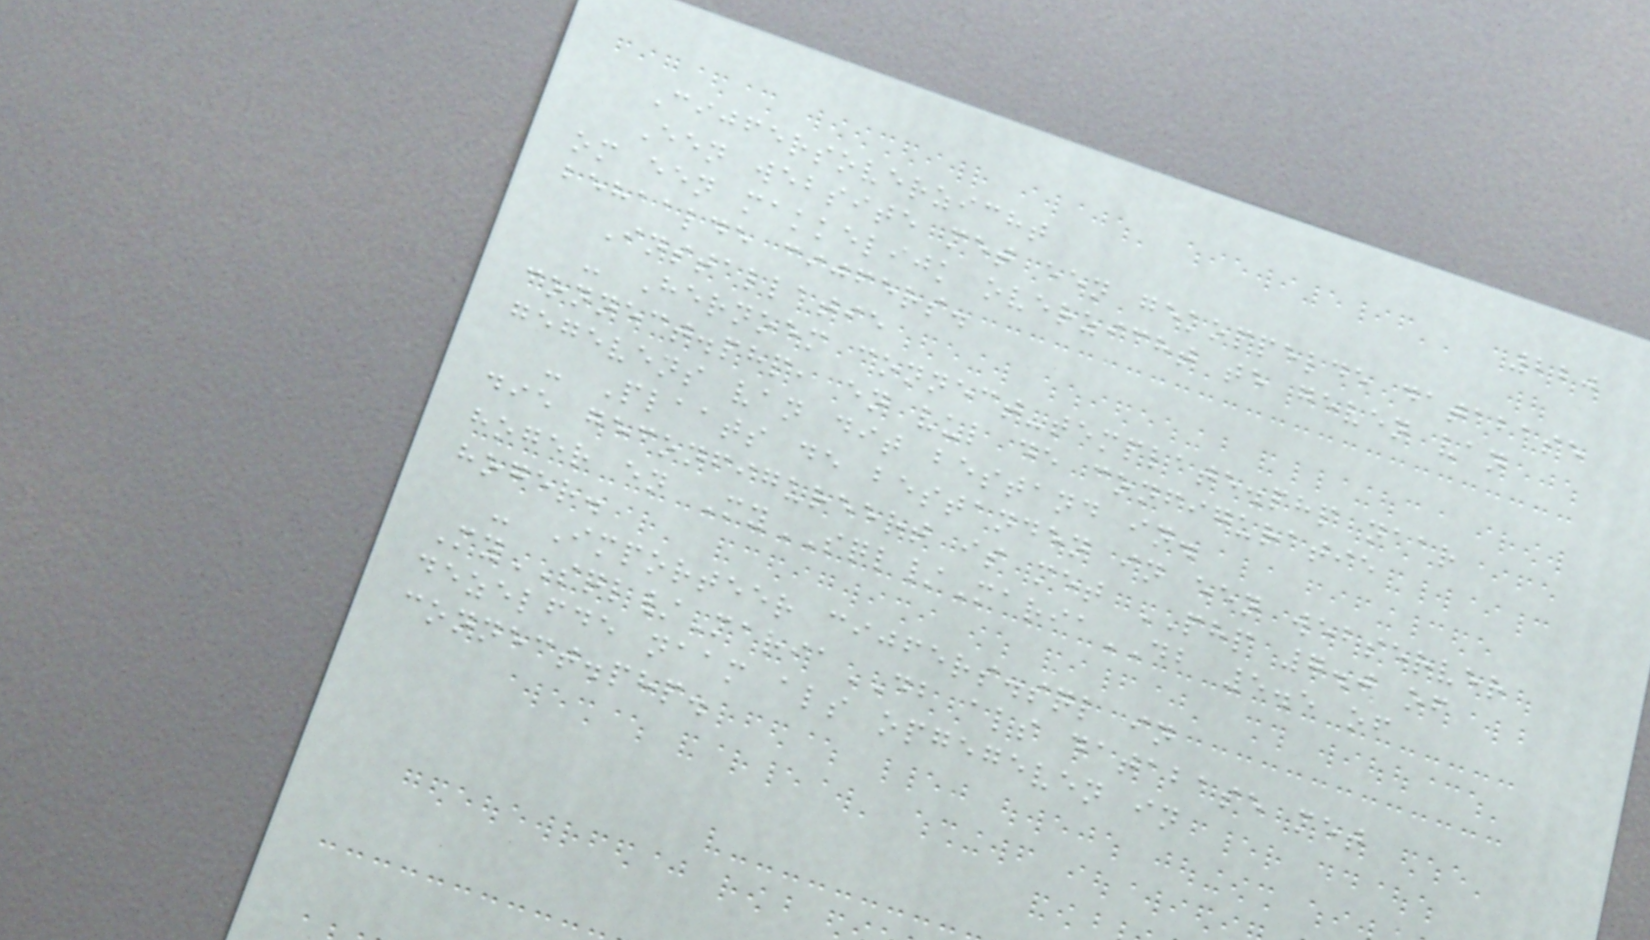220
Cijfersoverzicht
Een website met een gekoppelde database
om een makkelijk overzicht te geven van
behaalde cijfers.
Installatie
- Hernoem connect-template.php naar
connect.php, en vul de configuratie
gegevens van dit bestand in.
- Plaats de bestanden in een webserver
die geconfigureert is met PHP 7.0 of
hoger en MySQL/MariaDB 5.5 of
hoger.
- Importeer cijfers.sql in
MySQL/MariaDB als database met
dezelfde naam als opgegeven in
connect.php.
